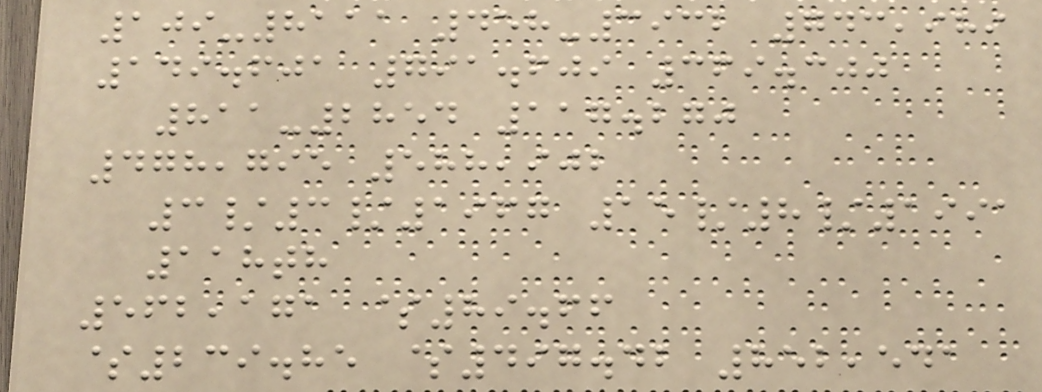109-8111 458-3932 743,989
149.601 791.609 369.300
811-2854 117.270
478,795 588,902
3/3/1967 15/8/1991
118th
562,171 $89.66
$239.85 $497.42 852,541
